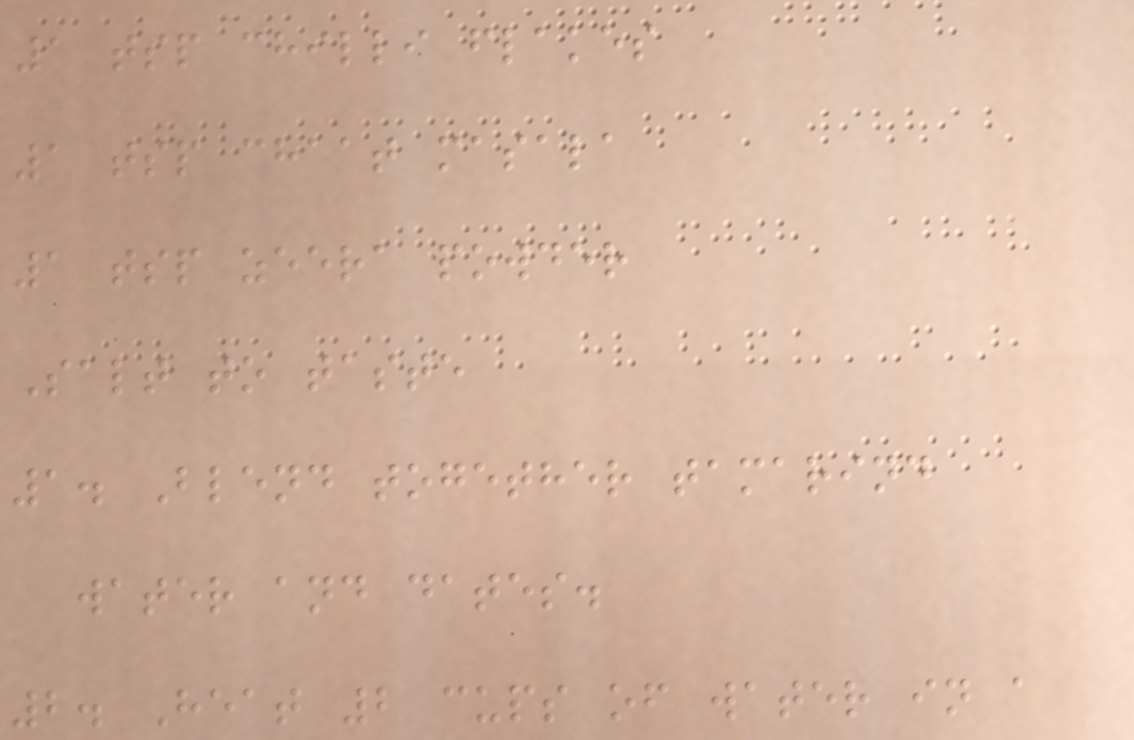1 tsp chilli flakes
1 tsp chaat masala
1 tsp zeera powder
Salt to taste
1. Blend together tamarind
water and dates.
2. Heat 2 cups of water in a
